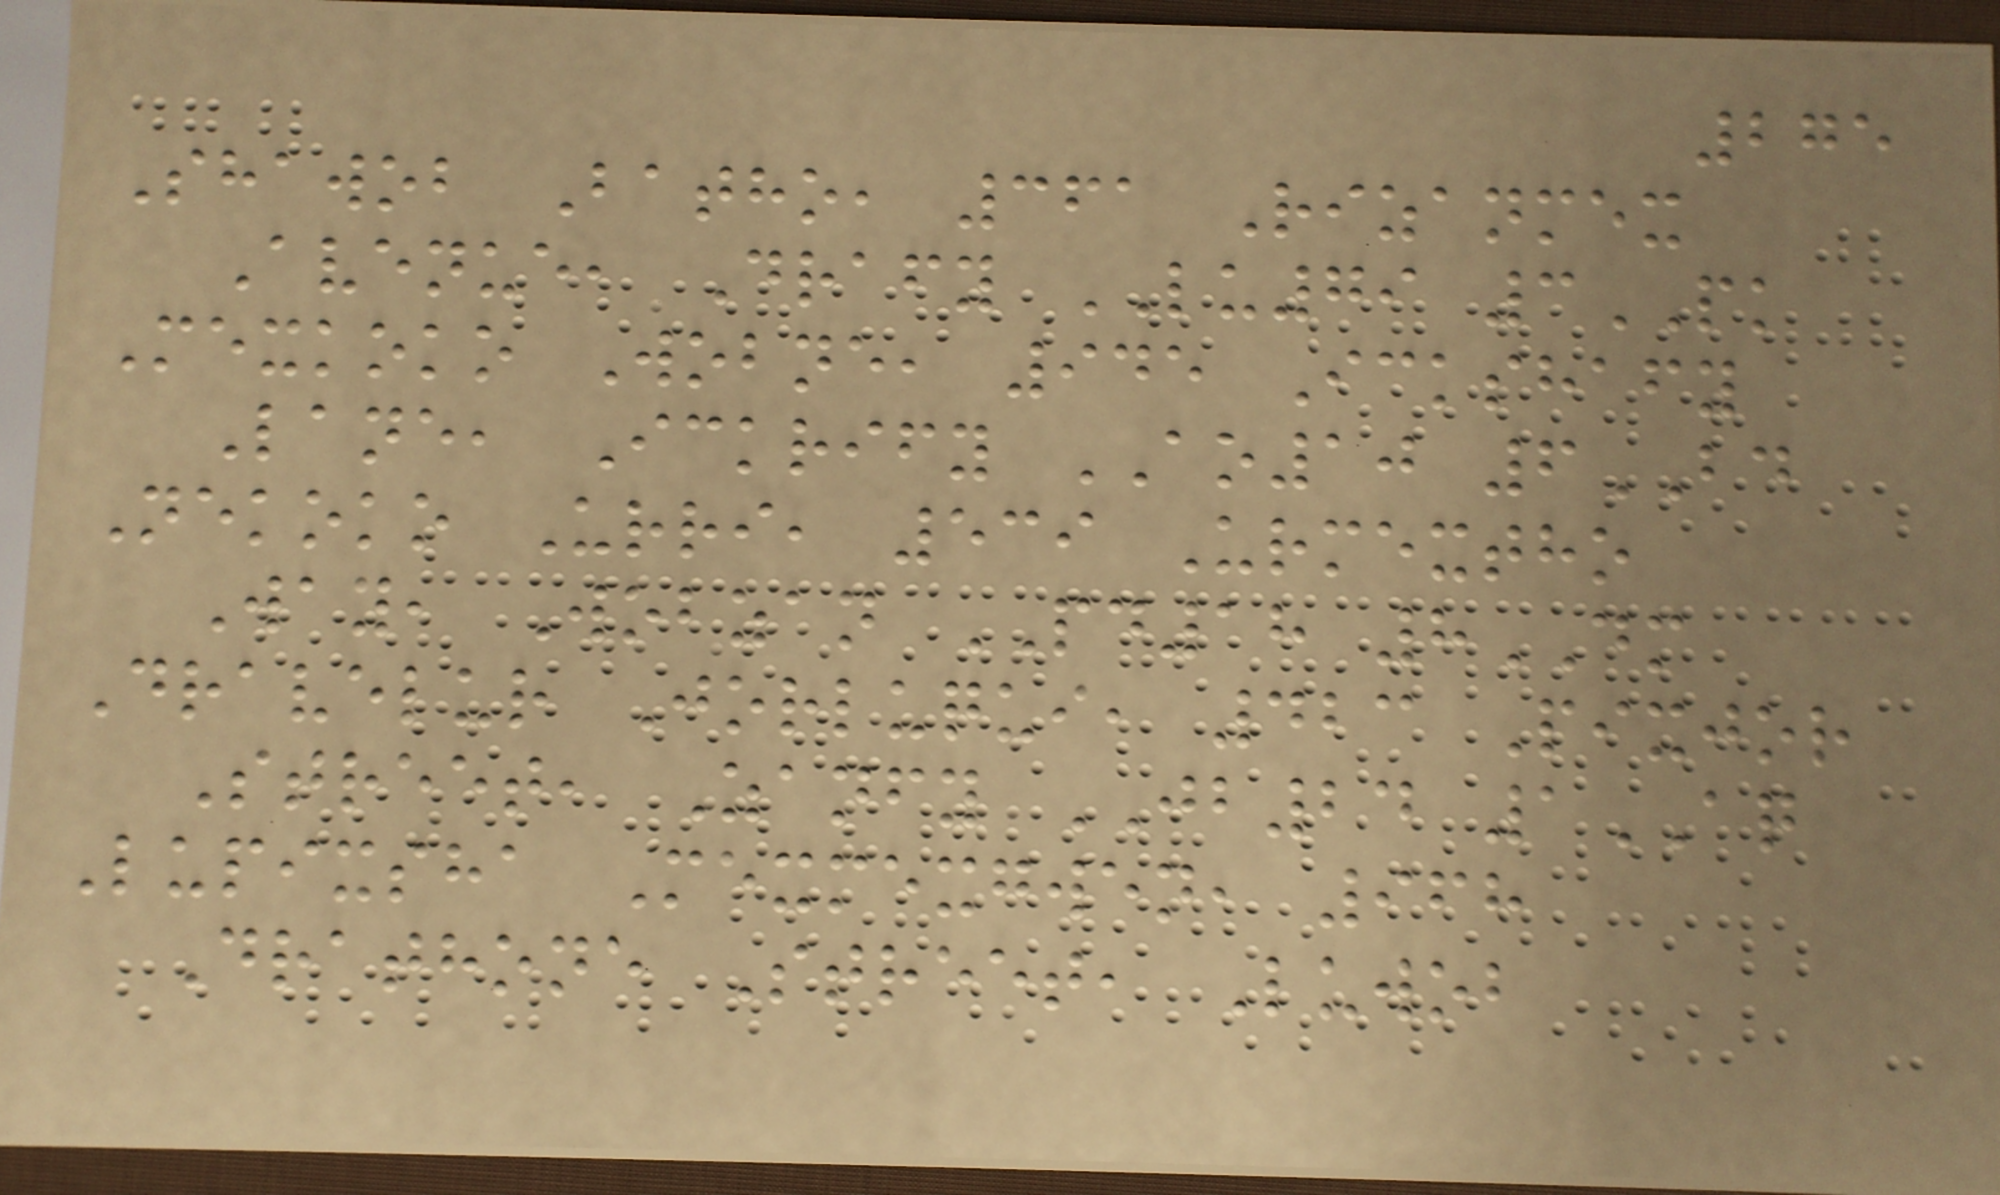275
Shawob Batho, 361 Rizanmex
Avenue, Drafy LU79 3PK
Mexkoko Wobne, 945 Ickshafy
Lane, Ickrify AO10 6BD
Nekoko Urri, 539 Urmextho
Way, Wobzan PD18 8DM
Dravelur Jorluqui, 423 Pixjor
Street, Zanfy JB24 1AQ
Lupixsha Mexmexgwen, 968
Drathone Street, Luwob
